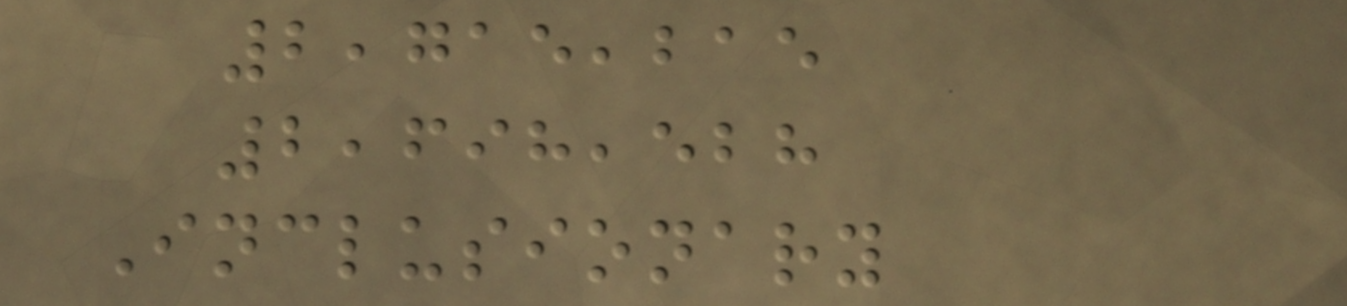2,715,215
2,698,528
Inclusionary
